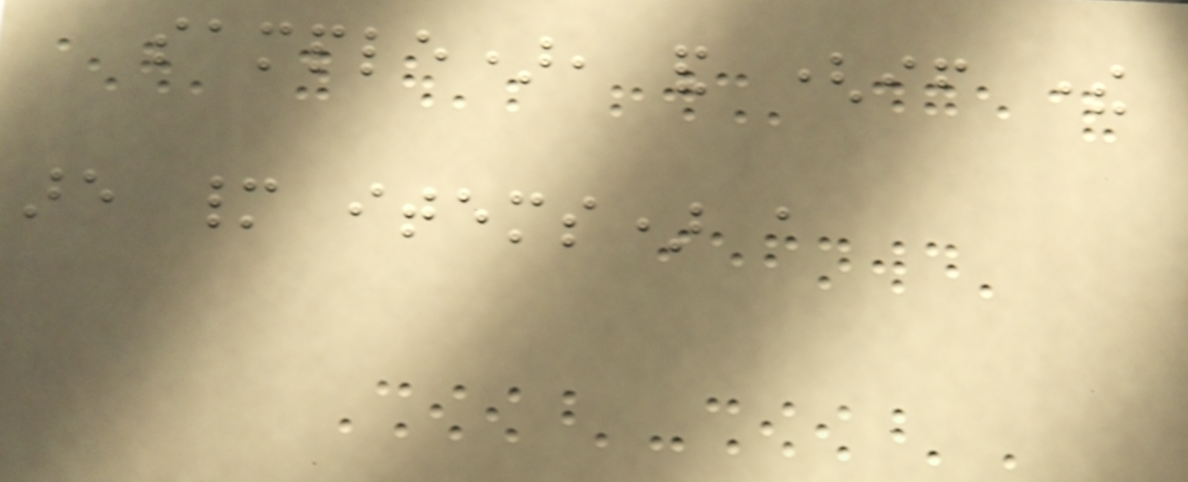sample), and (if there
are many items) a
